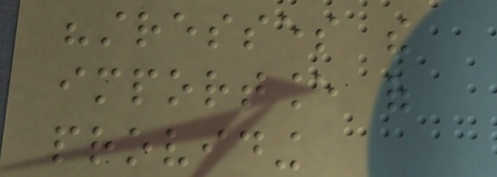"stresses the
importance of
providing
